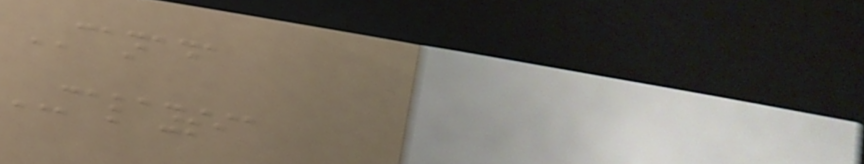CANADA
MALAYSIA
